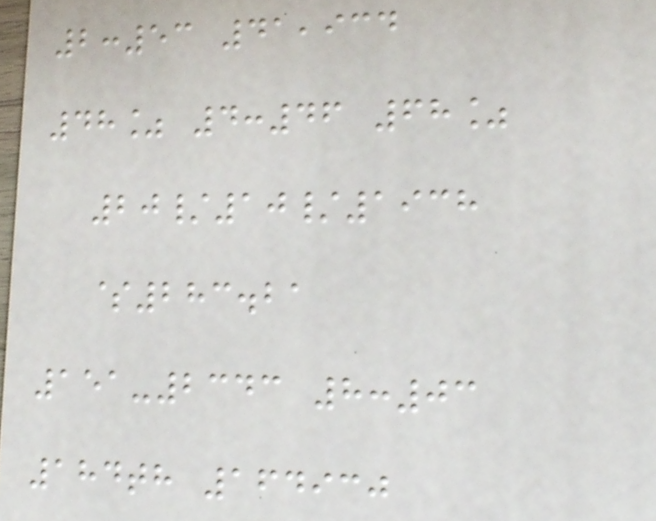2:53 41,934
48% 4:46 68%
20/10/1938
$283.21
151-2343 8:03
184th 164930
